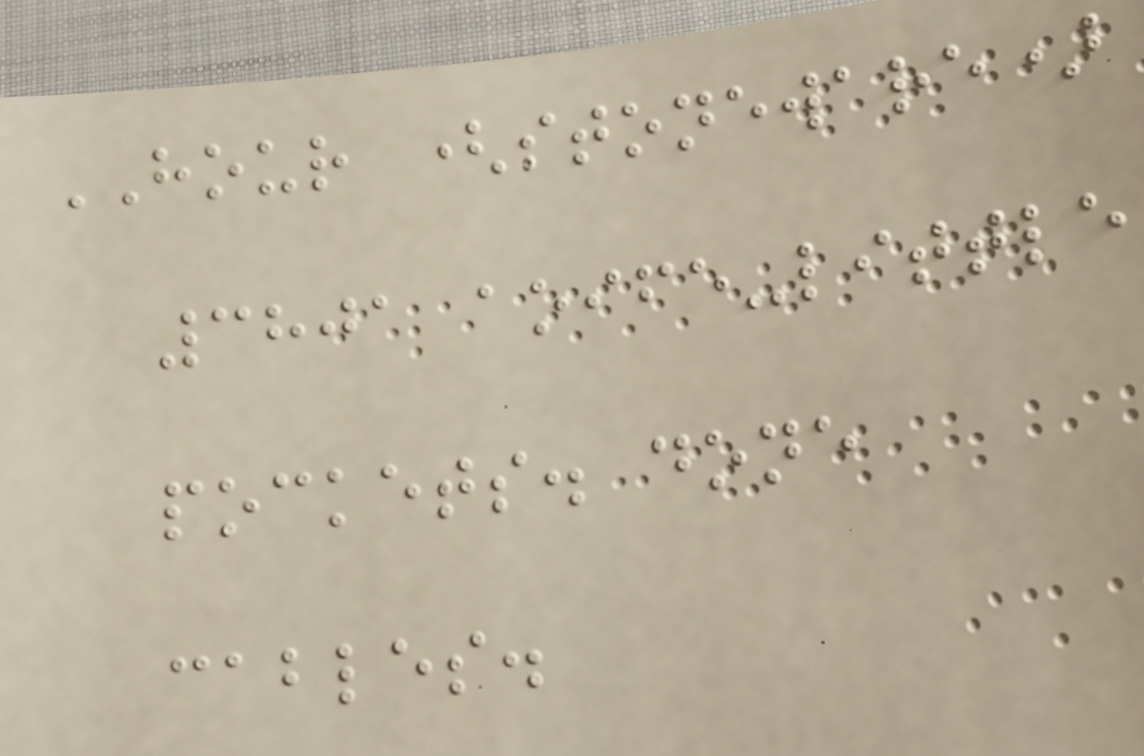HOUR (stoneware)
3801 aoife-little
pockets. done
cables.
